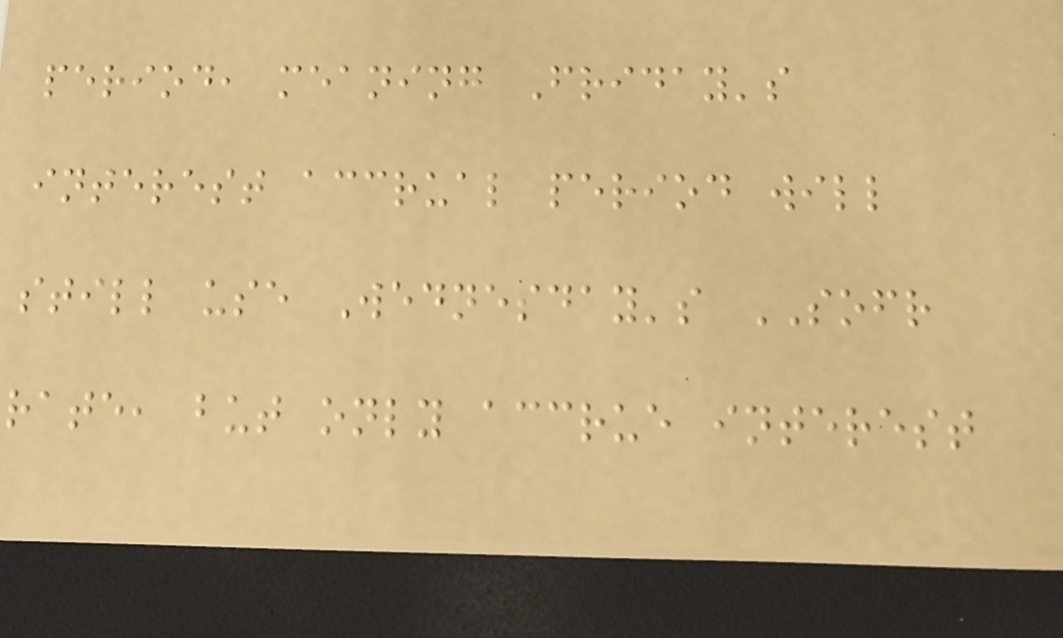period, meaning Friday's
interest accrual period will
still use Wednesday's SOFR
rate, but only accrue interest
